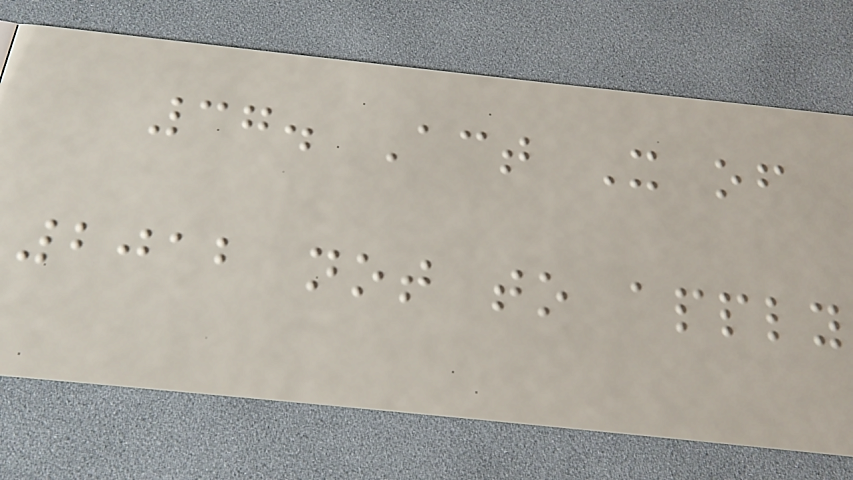37. Act X of
2012 not to apply
